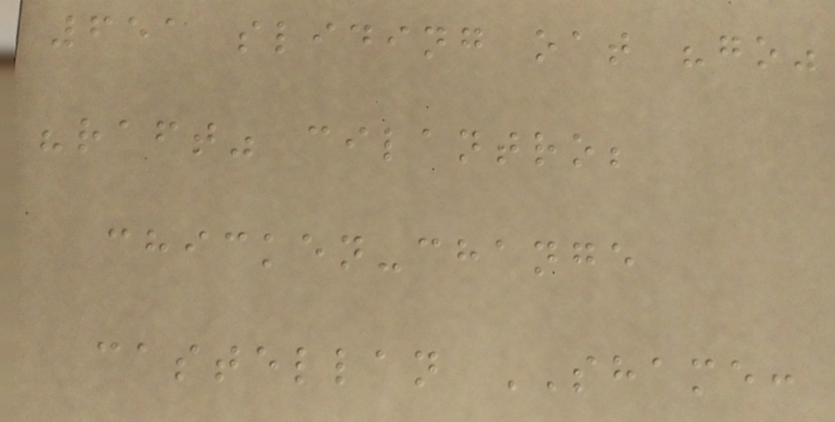651 sliding oat "go"
"raft" cilantro;
chicken-change
castellan SHAME:
